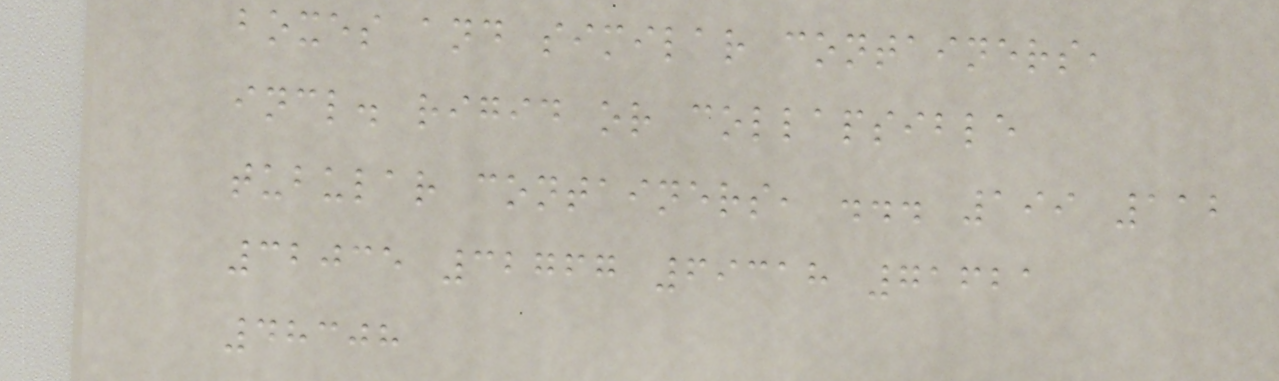boxes and similar containers,
incl. rigid or collapsible
tubular containers, ... 199 112
32035 32767 69318 71621
48308
